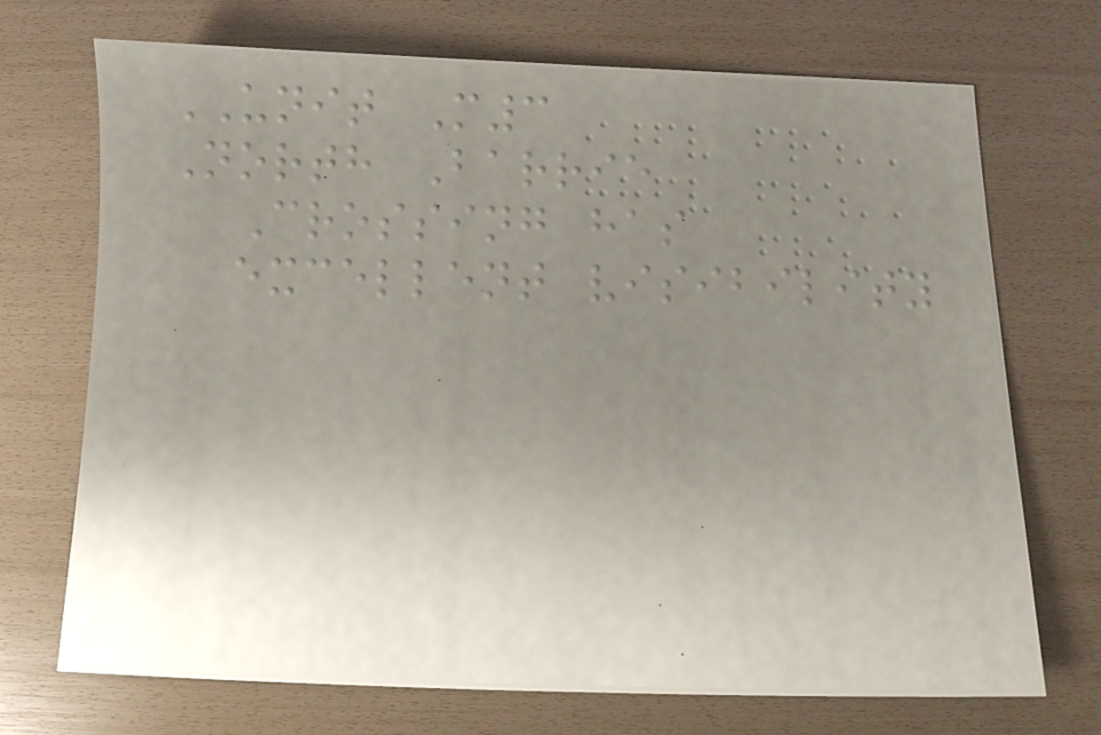UNIT M3
North Barrie
Crossing has
excellent visibility
